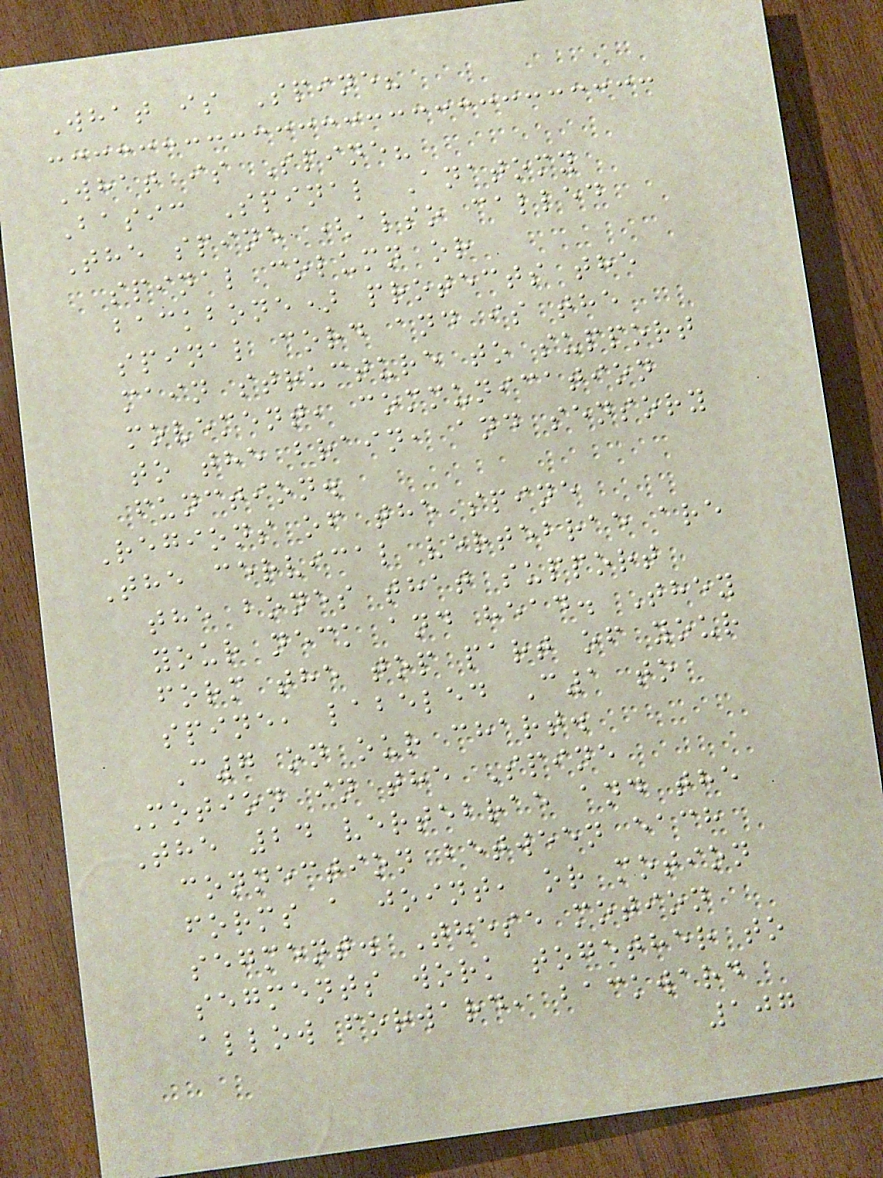What is Spine?
What is Spine?
Basic Spinal Anatomy
The spine (also called
spinal column or
backbone) protects the
spinal cord and is the
main structure to support
movement, communication
to the brain, and sensory
function.
Regions of the spine
The cervical vertebrae are
the bones that support
your neck and head. They
form the top part of your
spine, labeled C1 to
C7 on our chart.
Motion in the Spine
The 24 vertebrae and the
connection between each
forms a joint, or motion
segment. These motion
segments work together to
allow forward, backward
107
